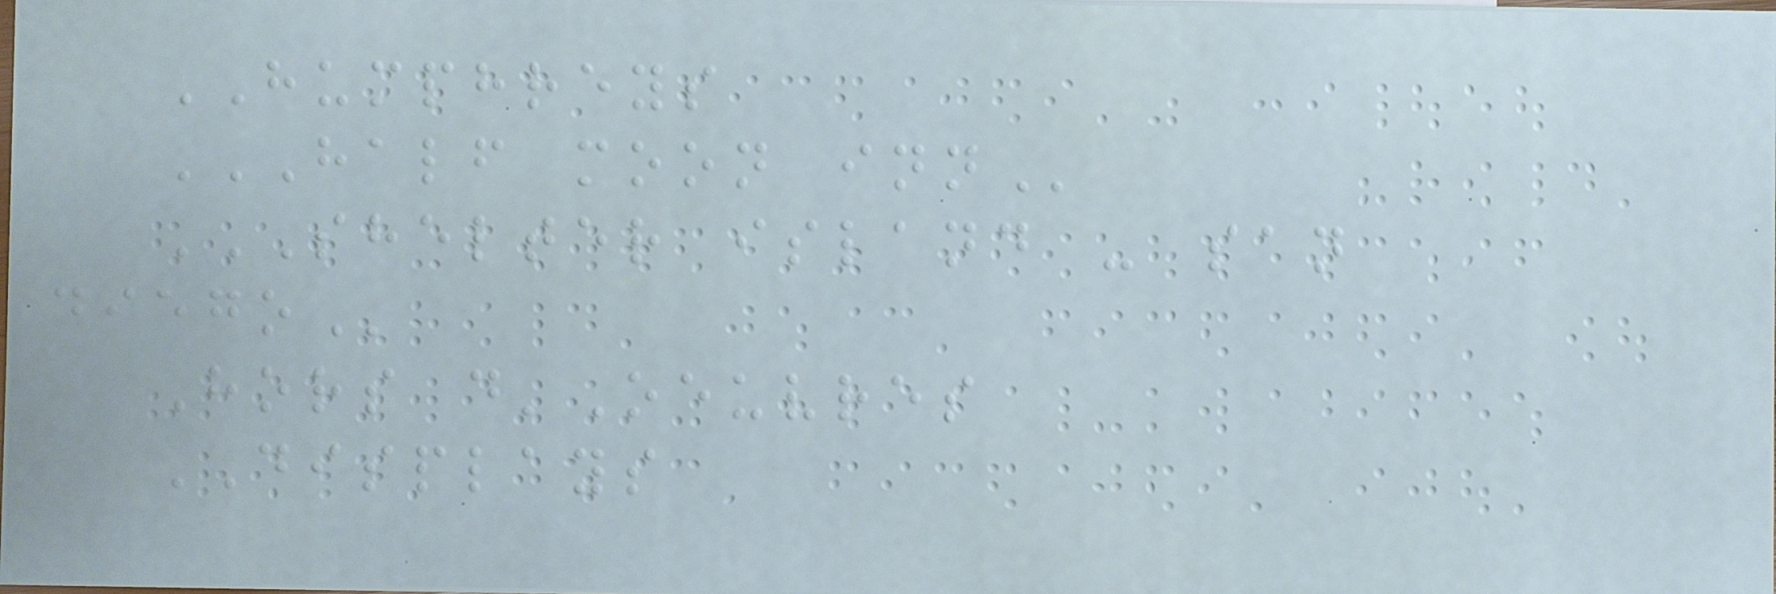HUMPHREYS
HALF MOON INN
SHELTER ISLAND - SAN
DIEGO
Hors d'Oeuvres
DISPLAYS
